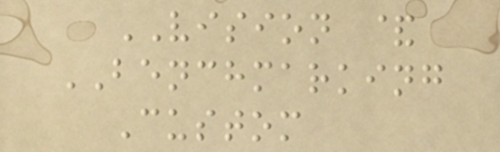VISION &
BENCHMARKING
Custom
